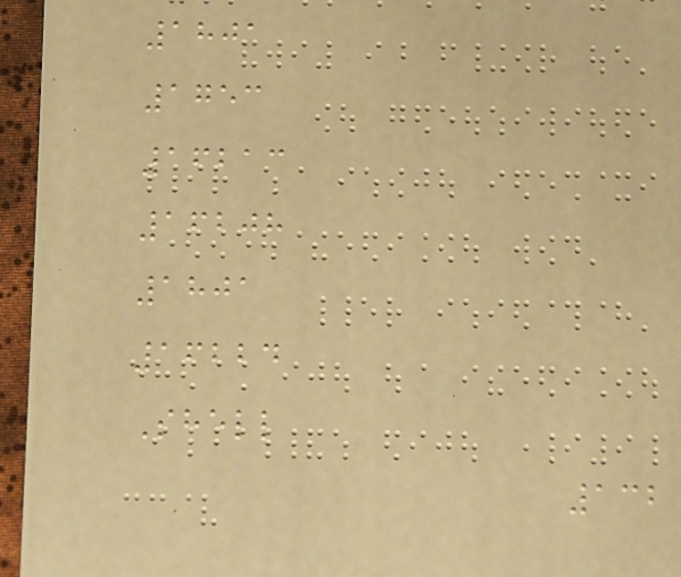1801
1753
16213
16208
1801
16224
Shell
132
